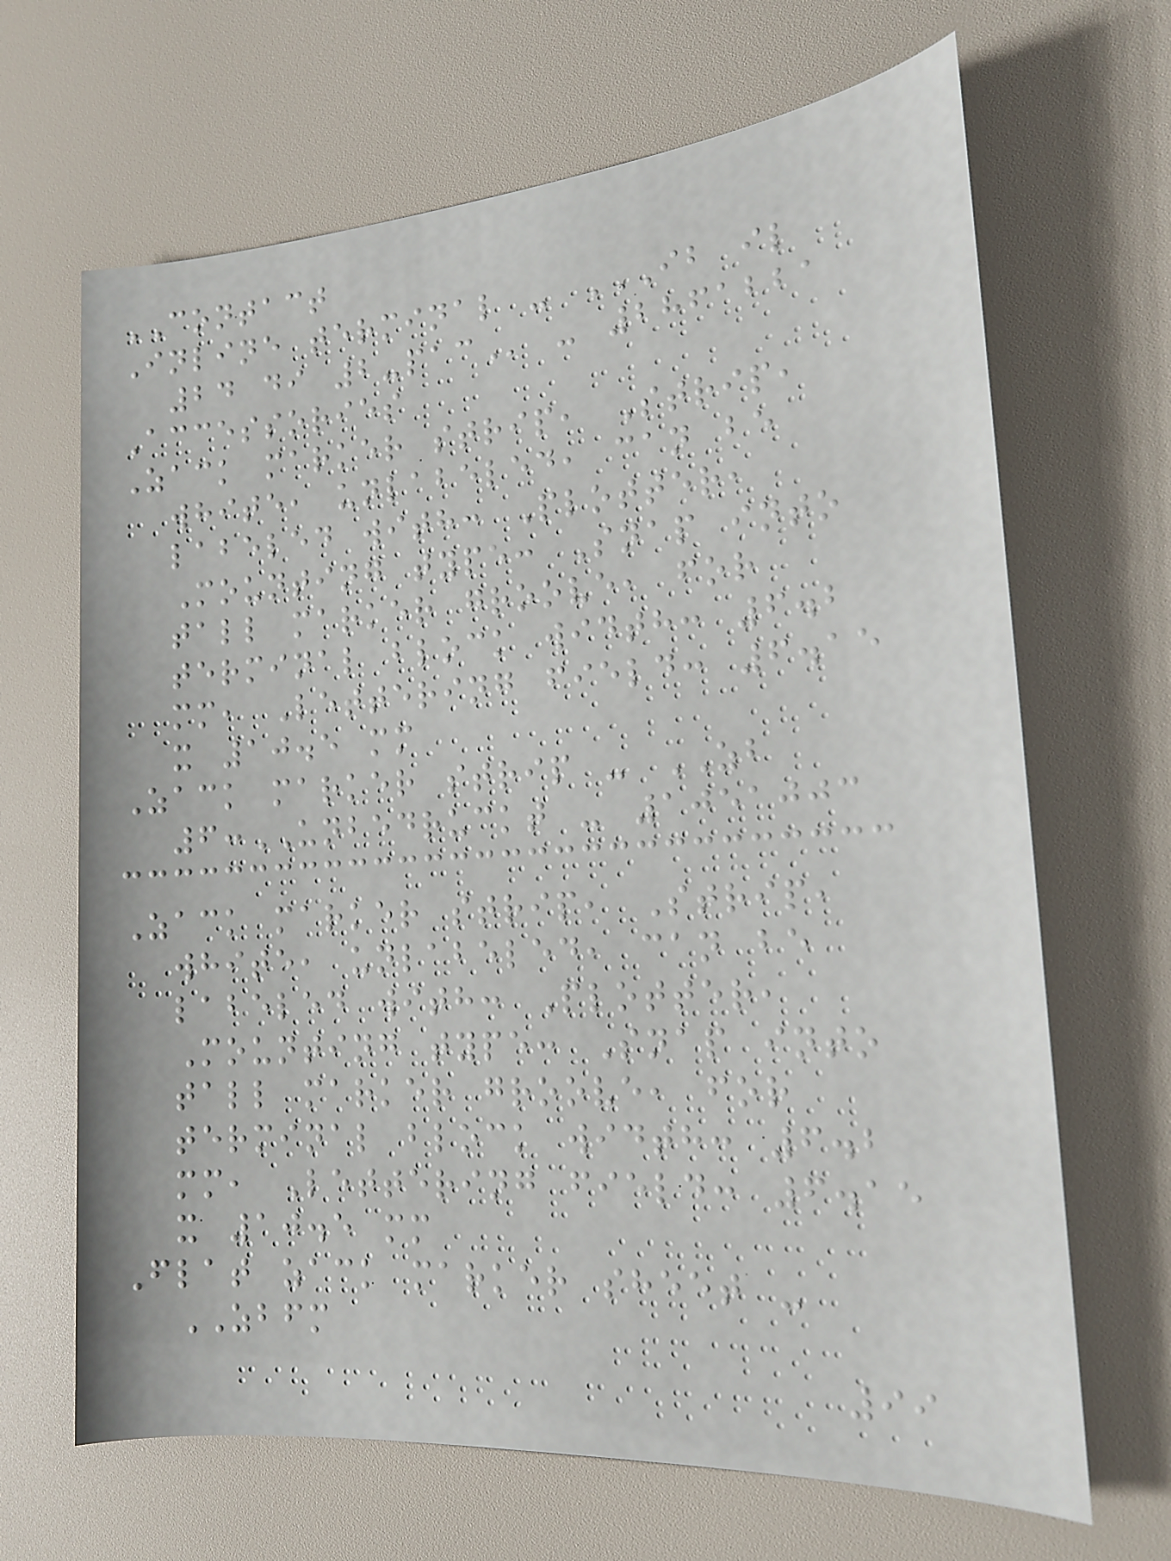CONTACT
Inline terminal - IB IL
24 DI 2-PAC - 2861221
Accessories
Zack marker strip, Strip,
white, unlabeled, can be
labeled with: Plotter,
Mounting type: Snap into
tall marker groove, for
terminal block width: 6.2
mm, Lettering field: 6.15
x 10.5 mm
Zack marker strip - ZB
6:UNBEDRUCKT - 1051003
Zack marker strip, Strip,
white, unlabeled, can be
labeled with: Plotter,
Mounting type: Snap into
tall marker groove, for
terminal block width: 6.2
mm, Lettering field: 6.15
x 10.5 mm
Flat zack marker sheet -
ZBFM
99
